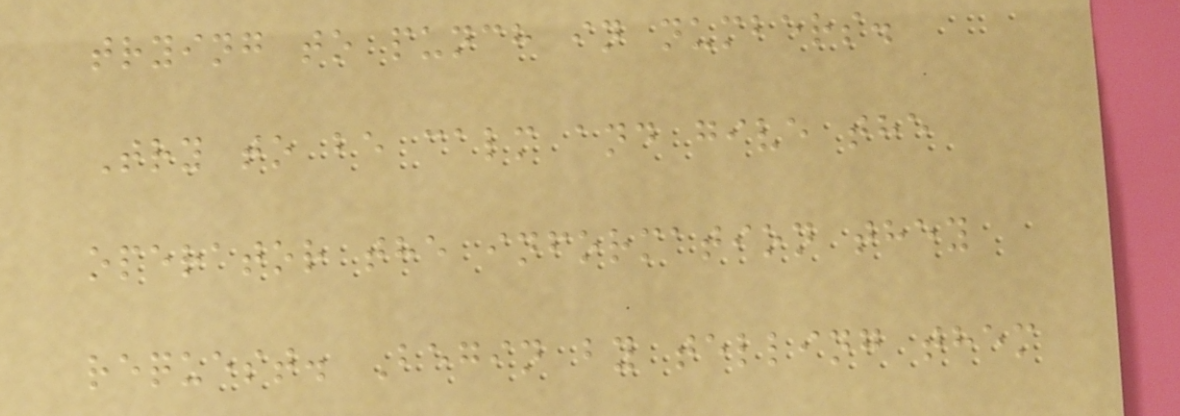trying to punch in numbers.
Try to be calm and give the
operator the information they
request. Begin by telling them
